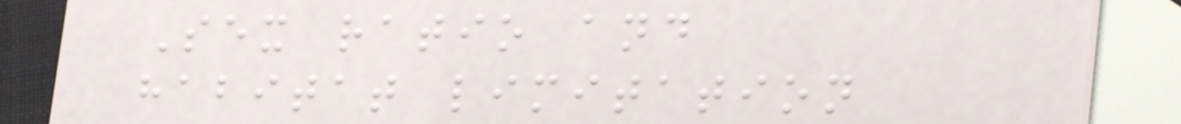Sex ratio and
habitat limitation
